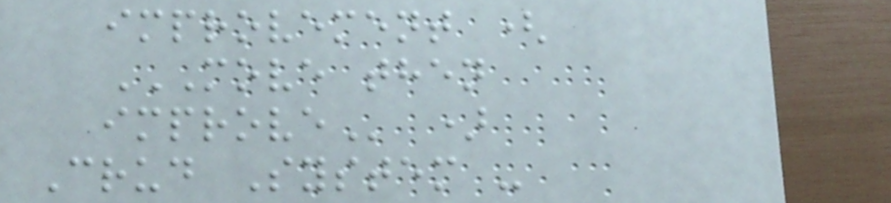improvement (
MOVE THEN
IMPROVE )
Crud System -
